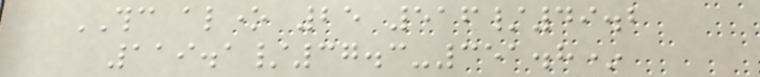THC alone 25 516/49.2
119.1/37.3-351.8*
